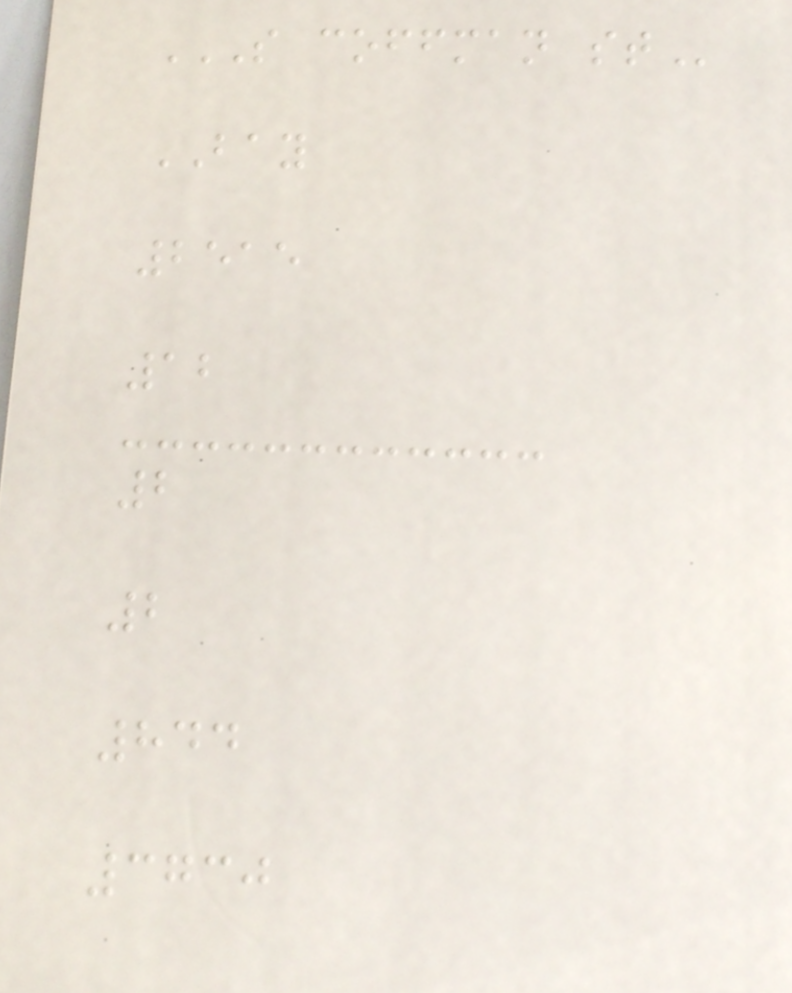S COFFMAN ST
BAY
2515
12
2
2
844
3730
